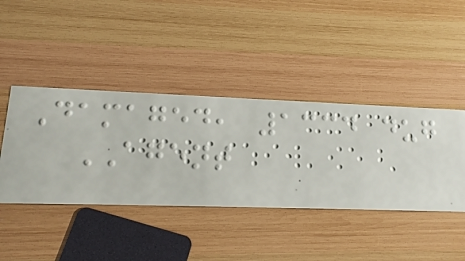Damaged, 1334 dug
AGENT
